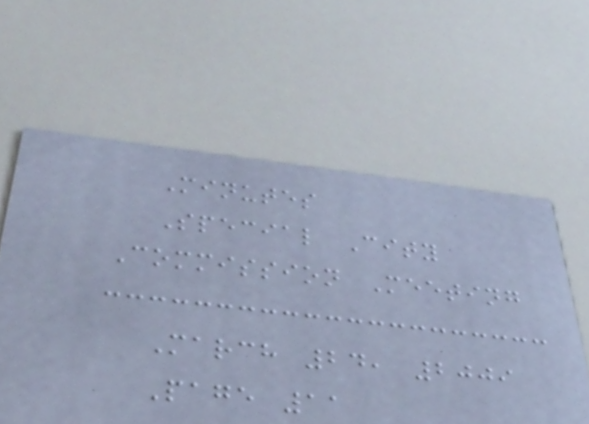Minutes
Special City
Commission Meeting
March 24, 2009
Page 11
